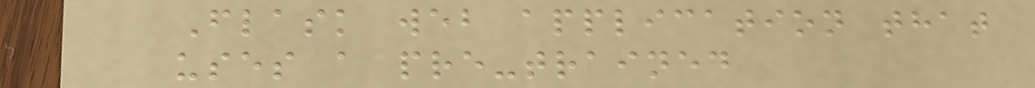Flask web application that
uses a pre-trained
